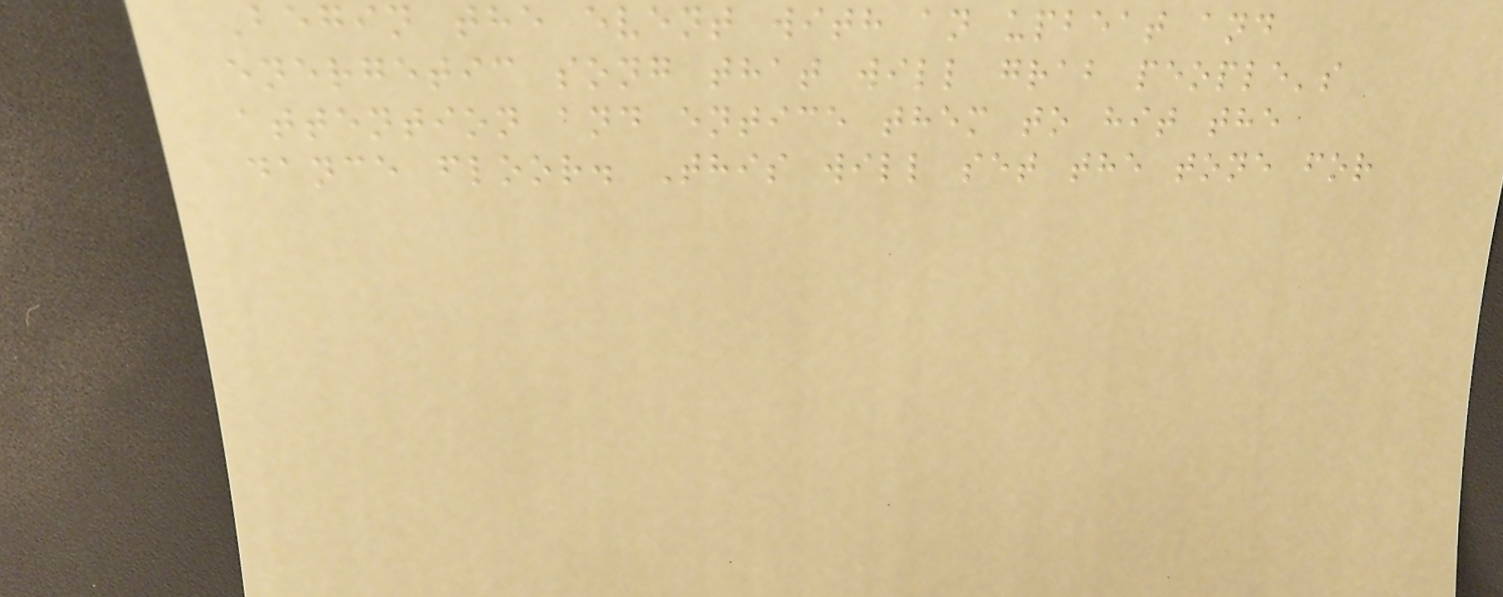Begin the event with an upbeat and
energetic song that will grab people's
attention and entice them to hit the
dance floor. This will set the tone for
